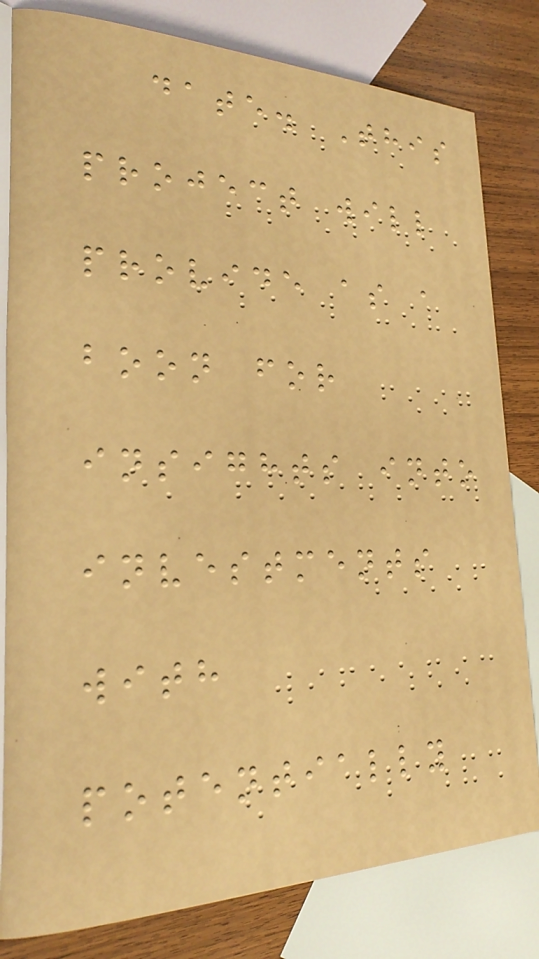date. This
project will
provide as a
boon for
insights into
investments
with
potentially
